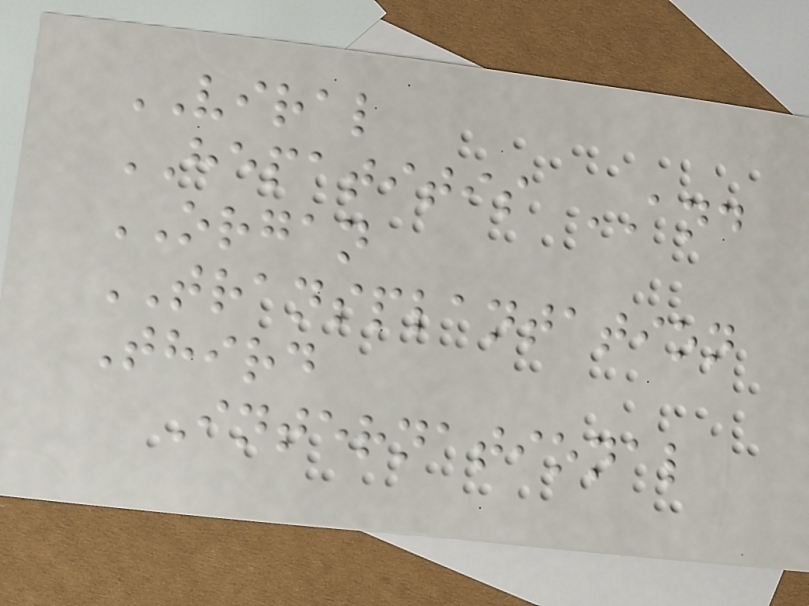VIRAL
HEPATITIS AND
ORGAN
TRANSPLANTATION
Third
International
